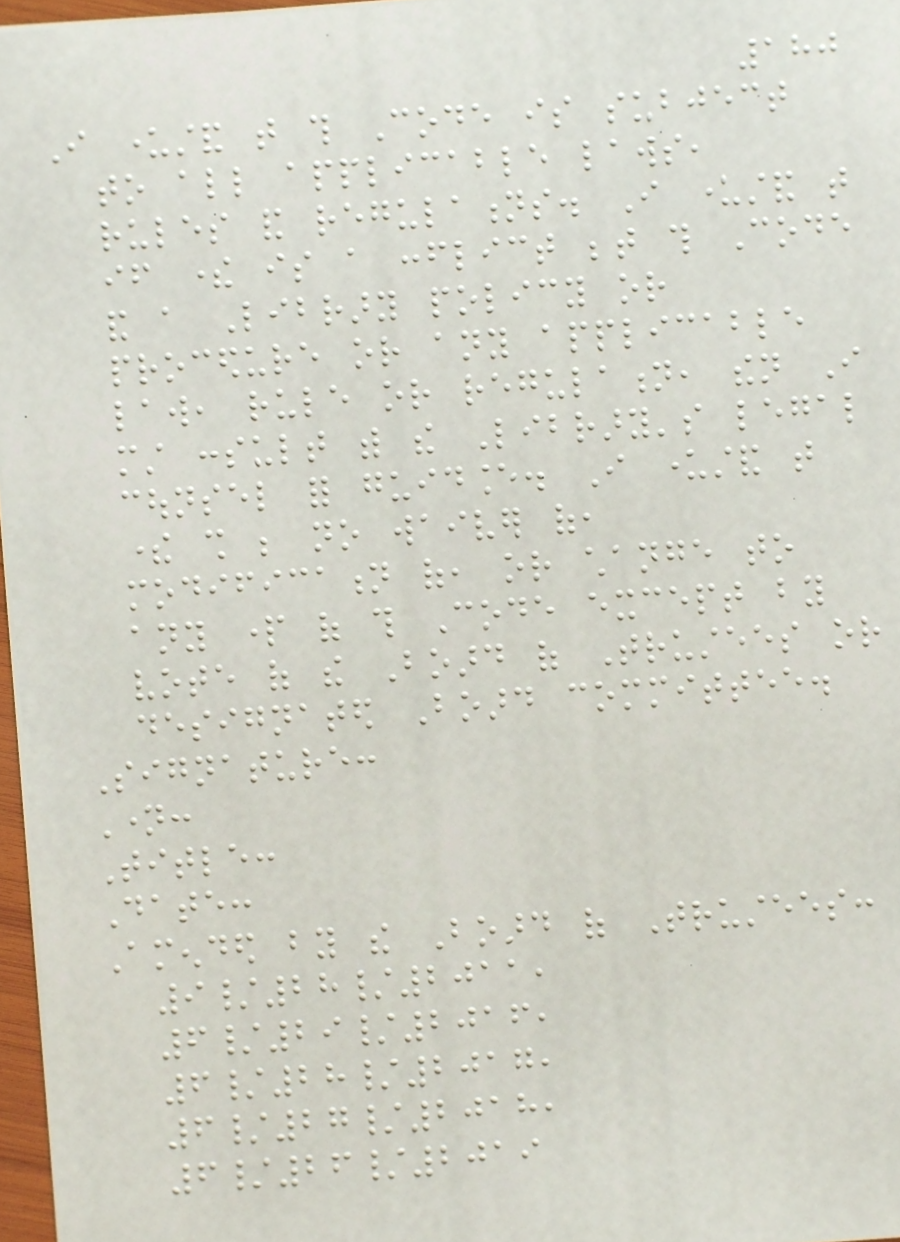180
I understand that this Code is subject
to all applicable laws,
rules and regulations. I understand that
if there is a conflict between this Code
and a Library policy or
procedure or any applicable
law, rule or regulation, then I
must consult with the Library's legal
counsel for guidance. I understand that
there shall be no waiver of,
modification of, or change to
any part of this Code except by
vote of the Board of Trustees or
designated Board committee.
Signature:
Name:
Title:
Date:
Amended by the Board of Trustees:
9/28/2011,
6/29/2016,
6/28/2017,
6/27/2018,
6/26/2019
